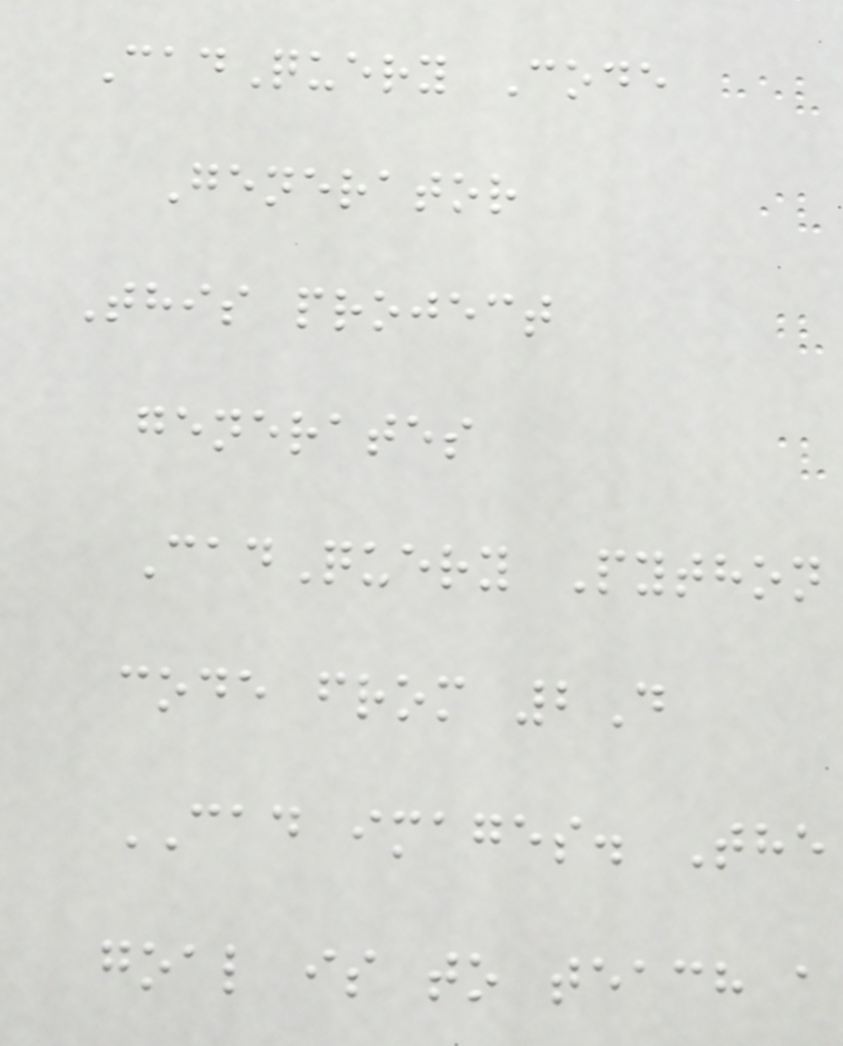CadQuery Code
Generator
This project
generates
CadQuery Python
code from 2D
CAD images. The
goal is to teach a
